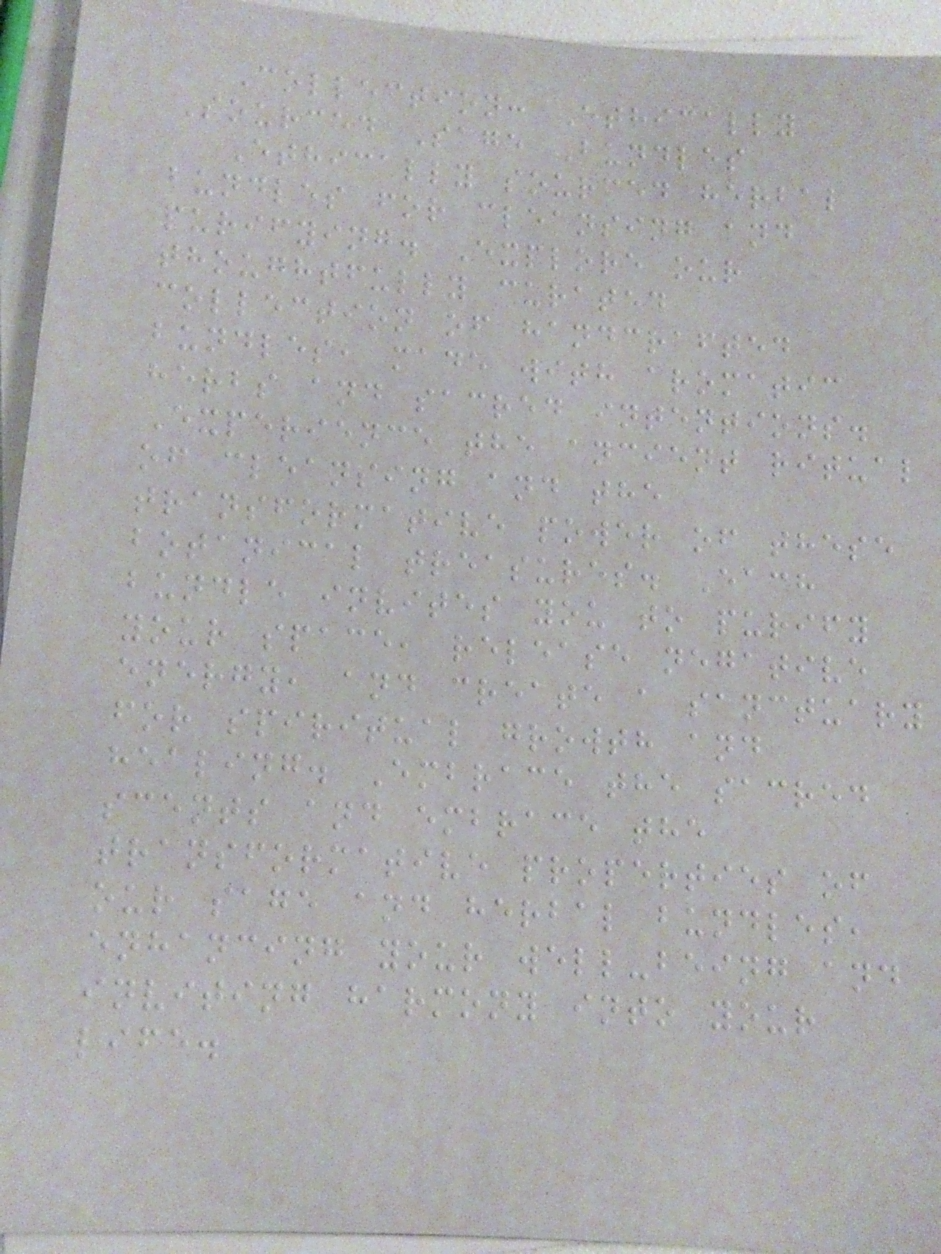Collection: Ethically
Sourced Sage Bundles
Ethically sourced herbal
bundles for cleansing and
purifying. Explore our
thoughtfully curated
collection of handcrafted
bundles, made with aromatic
herbs and sacred intentions.
Experience the ancient ritual
of cleansing and the
transformative power of these
botanical treasures. Each
bundle invites you to purify
your space, release negative
energy, and create a sanctuary
for spiritual growth and
healing. Embrace the sacred
scents and embrace the
transformative properties of
our sage and herbal bundles,
enhancing your well-being and
inviting harmony into your
life.
